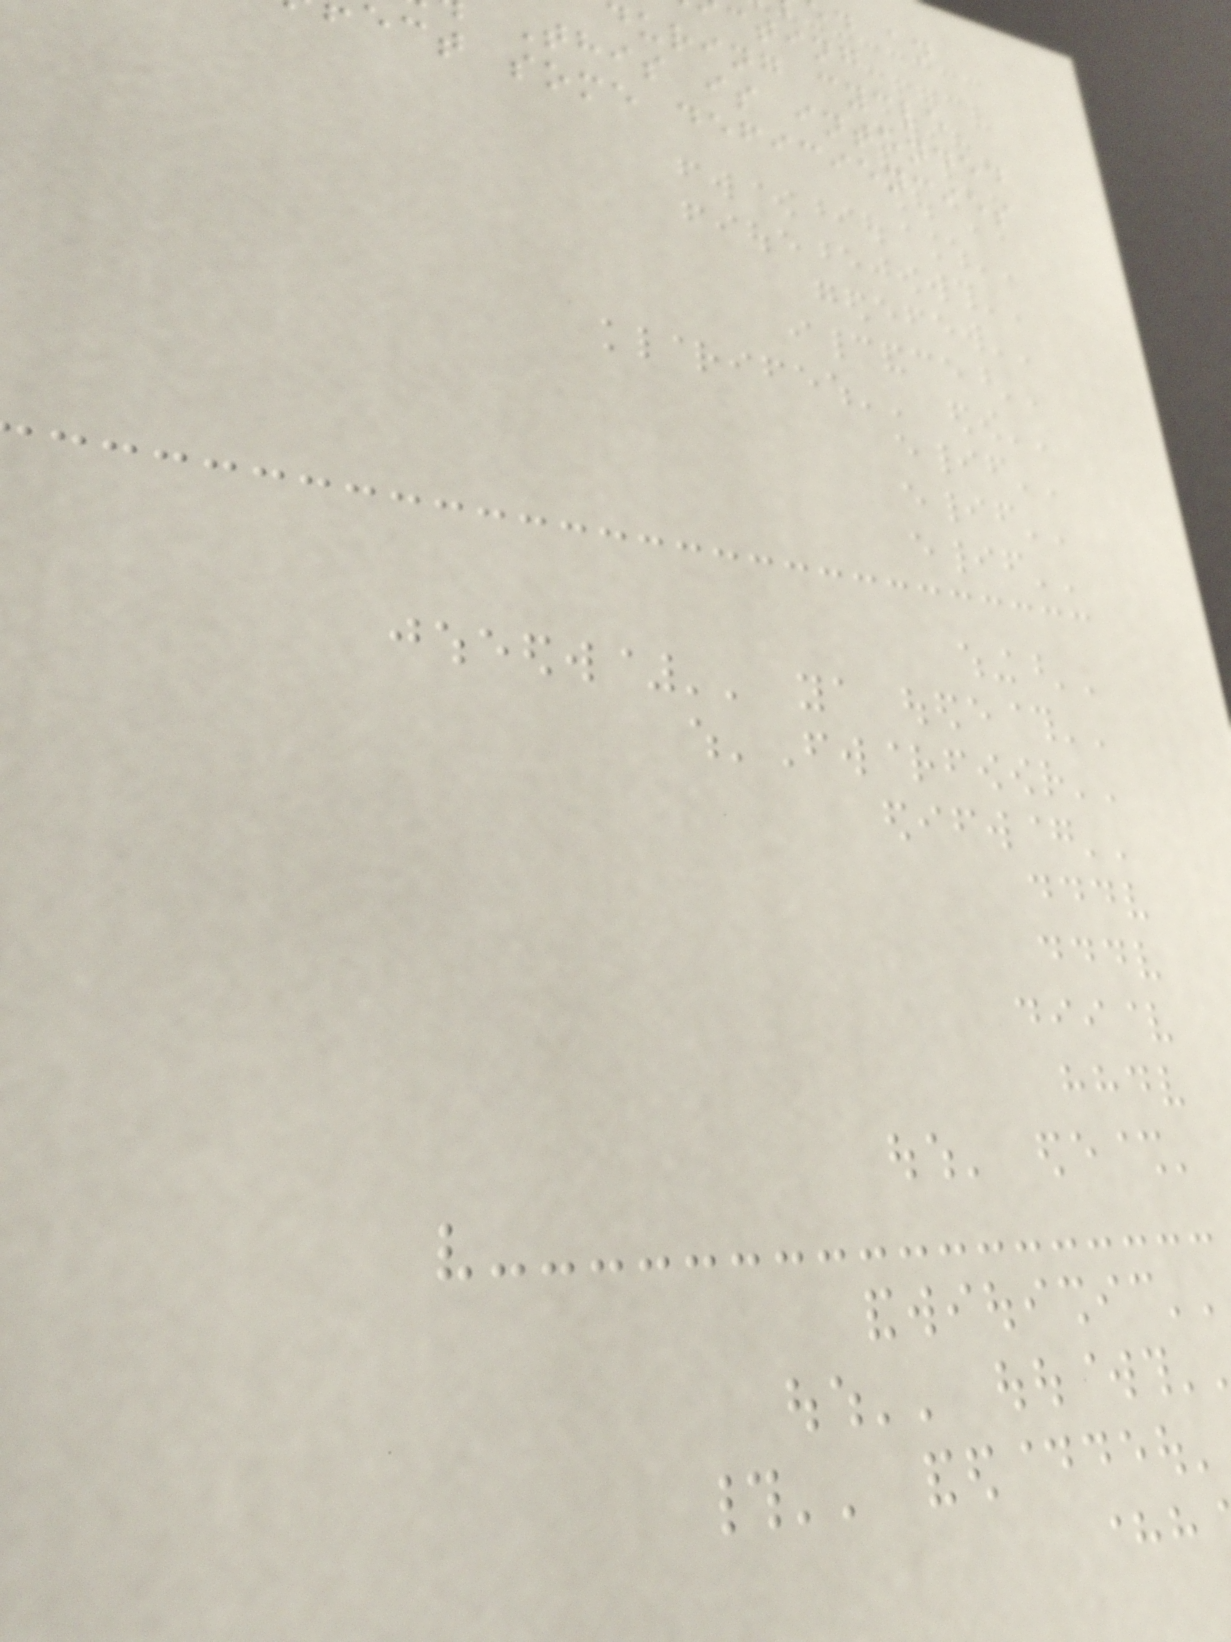during cycle
This is intended
ect some deficiencies
